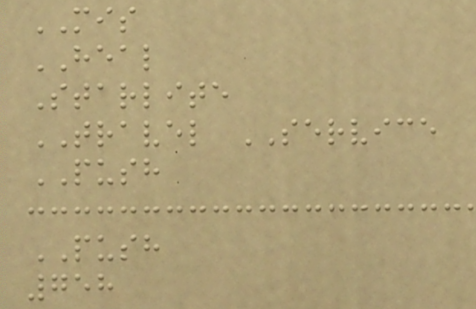MIS
HEAL
Starlite
TRAVEL SERVICE
PUSH
PUSH
758
